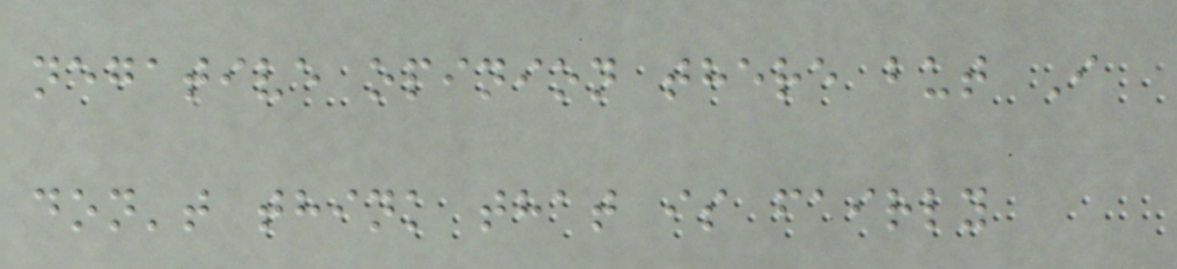negative opinion there but I
don't think that is fairly
